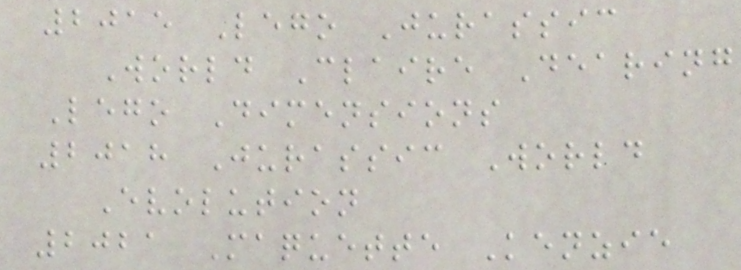2015 Lego Jurassic
World Claire Dearing
Lego Dimensions
2018 Jurassic World
Evolution
2021 Maquette Kenzie
